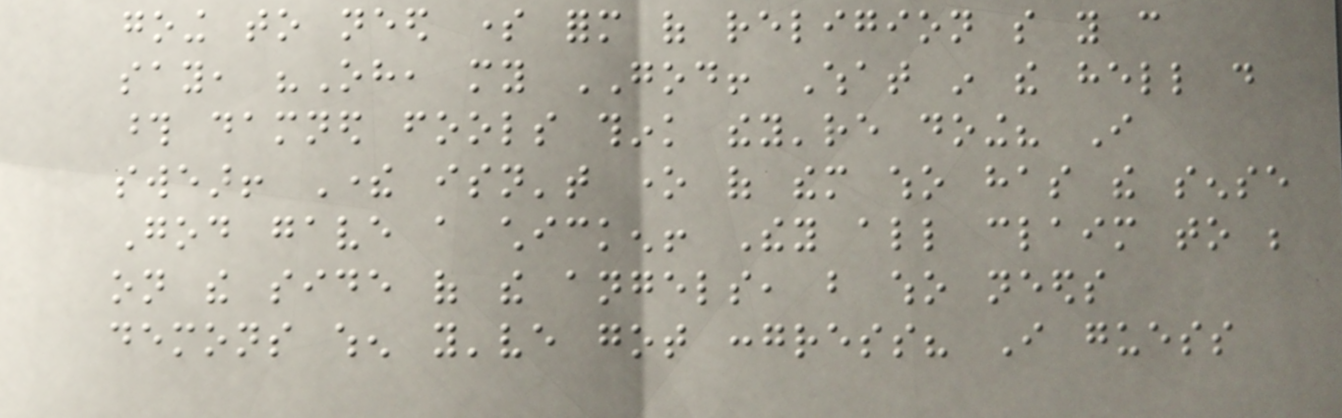going to need some form of religion so you can
say, "Oh, my GOD! What in the hell do
those damned fools think they're doing? I
swear! There isn't one of them who has the sense
God gave a chicken! They all claim to be
on the side of the angels, but who needs
demons when you've got congress? I guess
